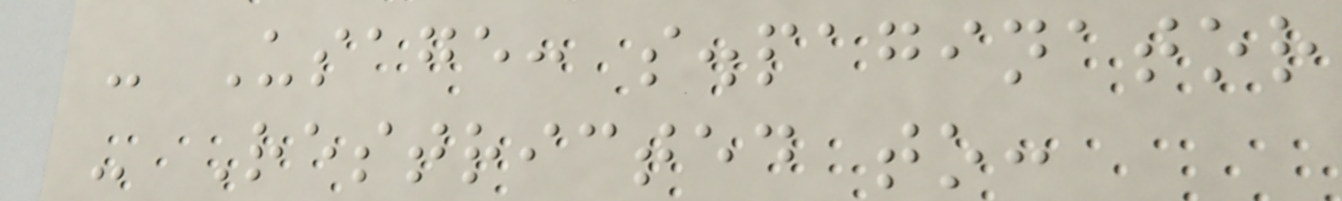- Usage: s.paginator
- Restricted to:
